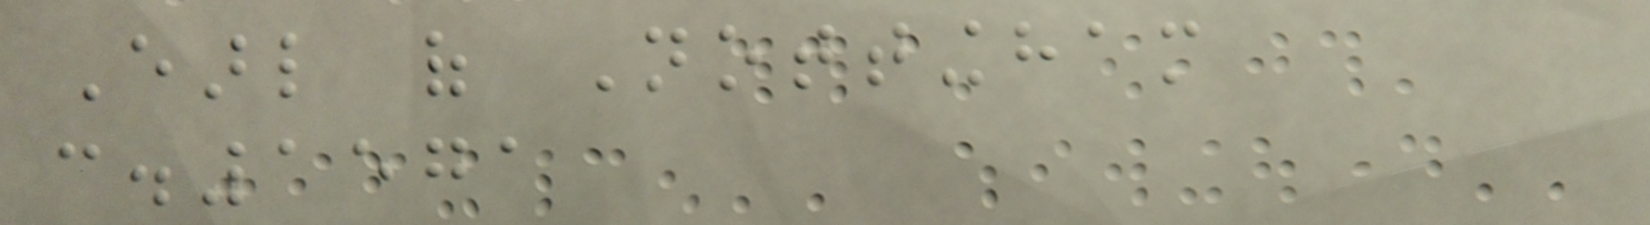Earl of Nottingham
c.1571
